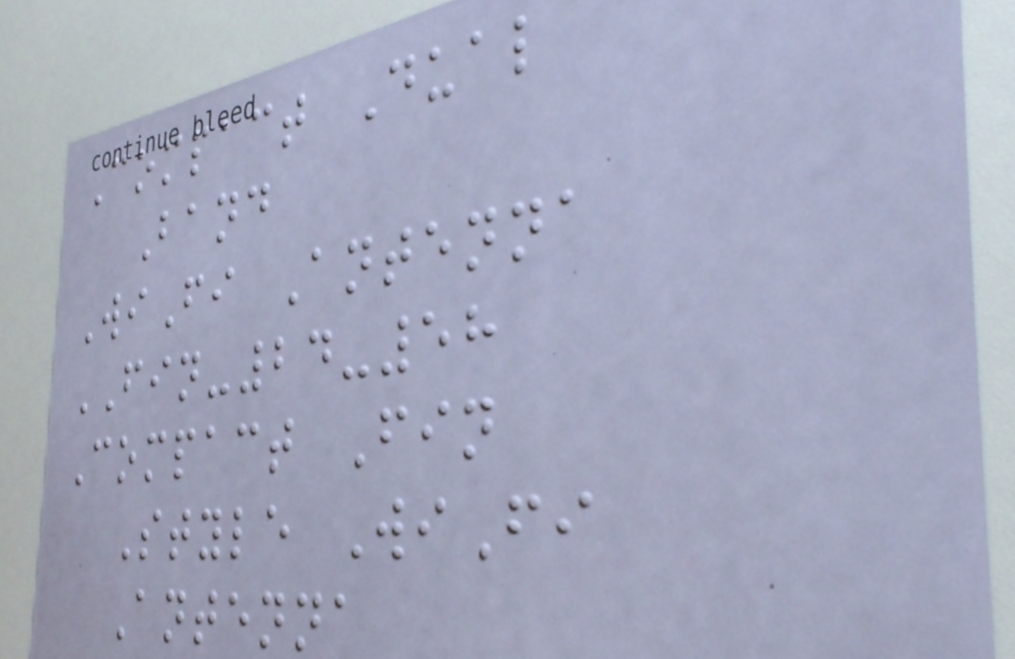Compact Dual
Band
WiFi Antenna
FIN-24-58
Compact Fin
Style WiFi
Antenna
